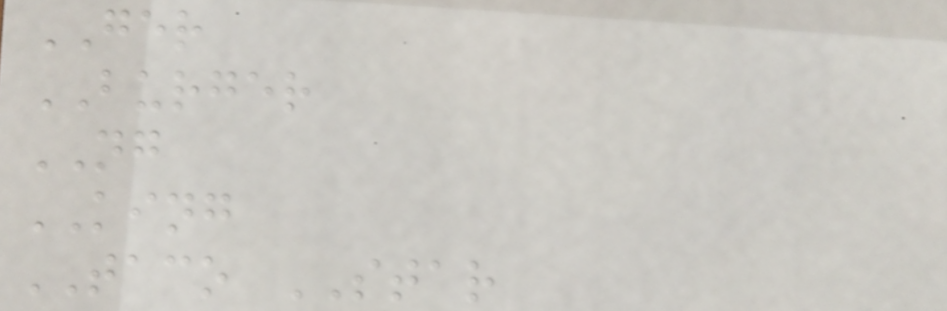GER
BURGER
NG
KING
TACO STAR
